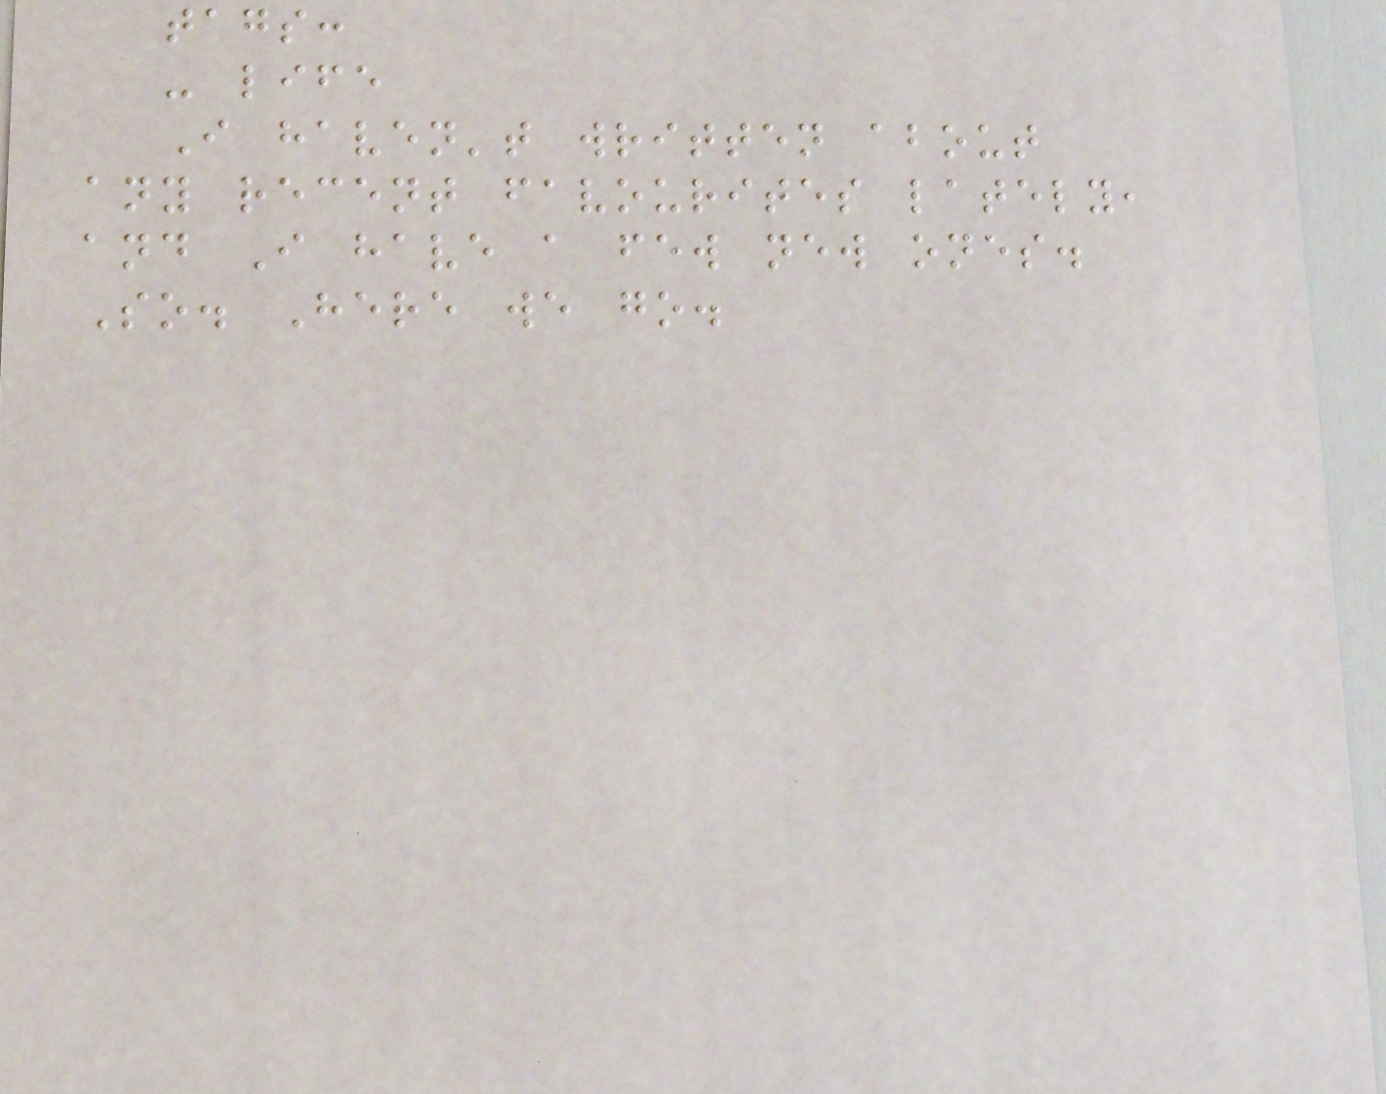tags:
- life
I haven't written about
any recent favourites lately,
and I have a few new ones.
So. Here we go.
